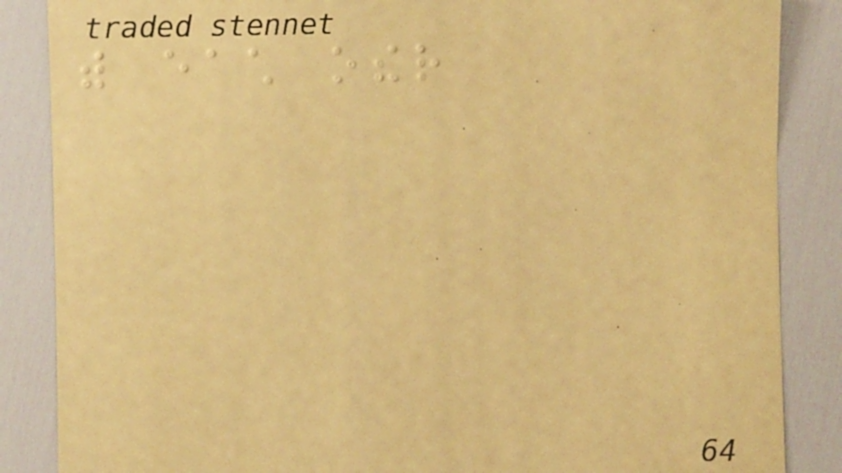with each other
